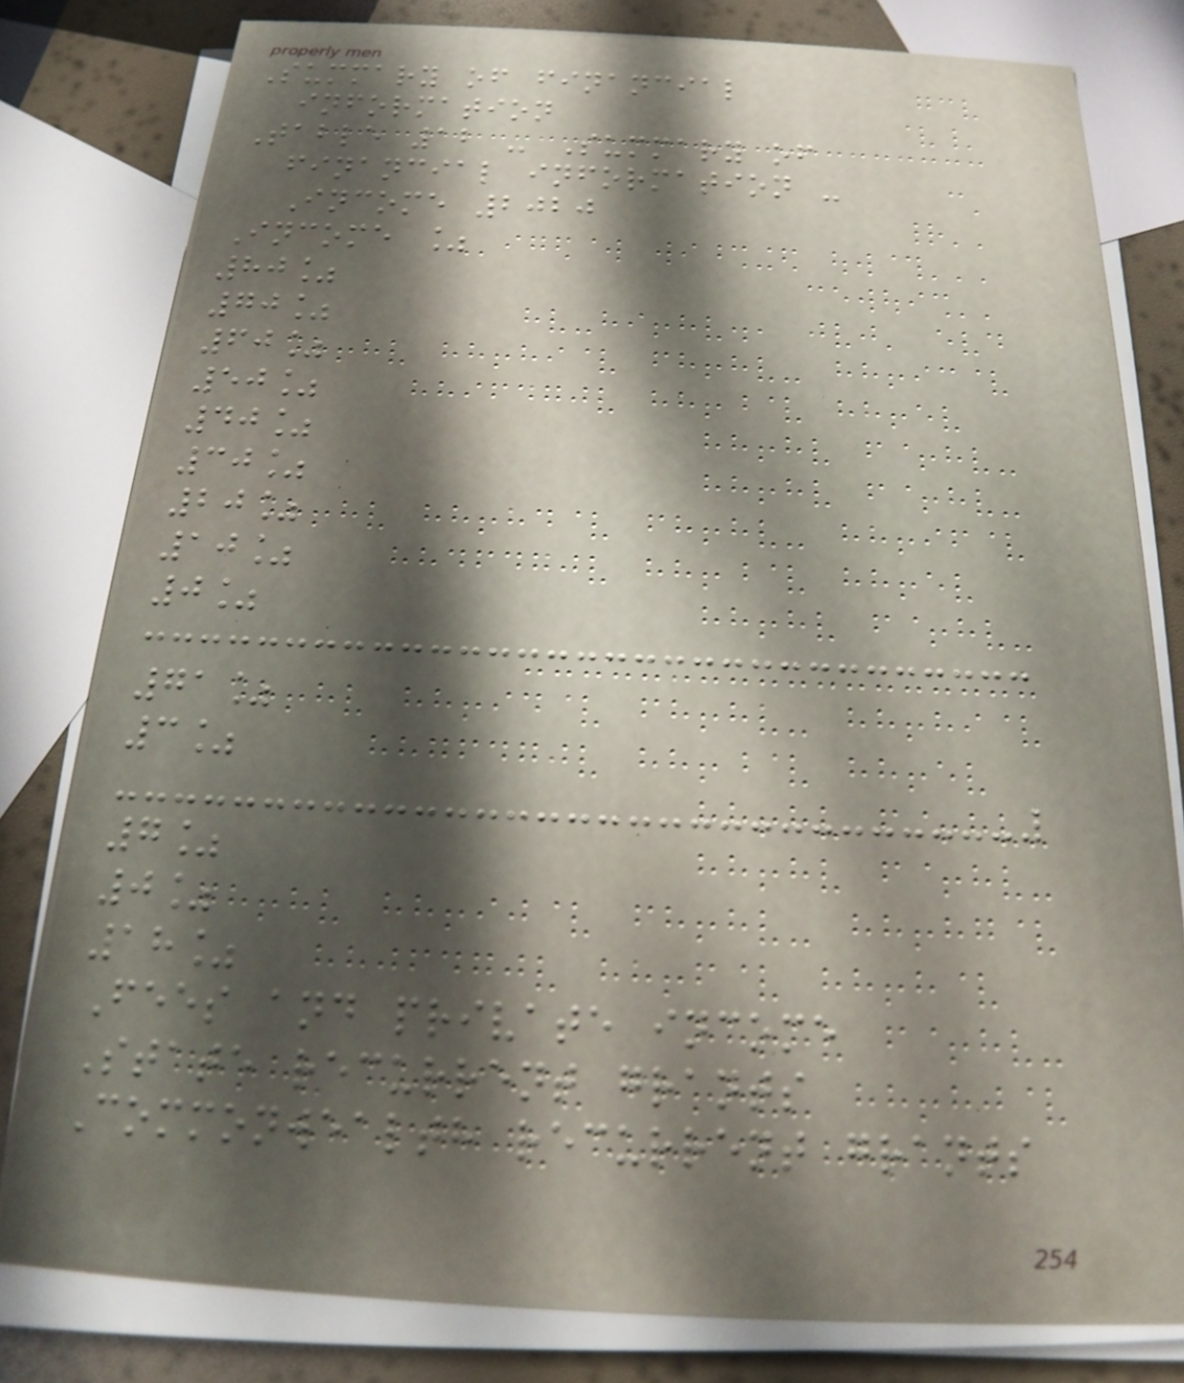Summary of financial
information
Table 12 - Summary of
financial information -
Income 2020
Income %
80%
70%
60%
50%
40%
30%
20%
10%
0%
71%
3%
7%
0%
18%
Fees and private income
State recurrent grants
Commonwealth recurrent grants
